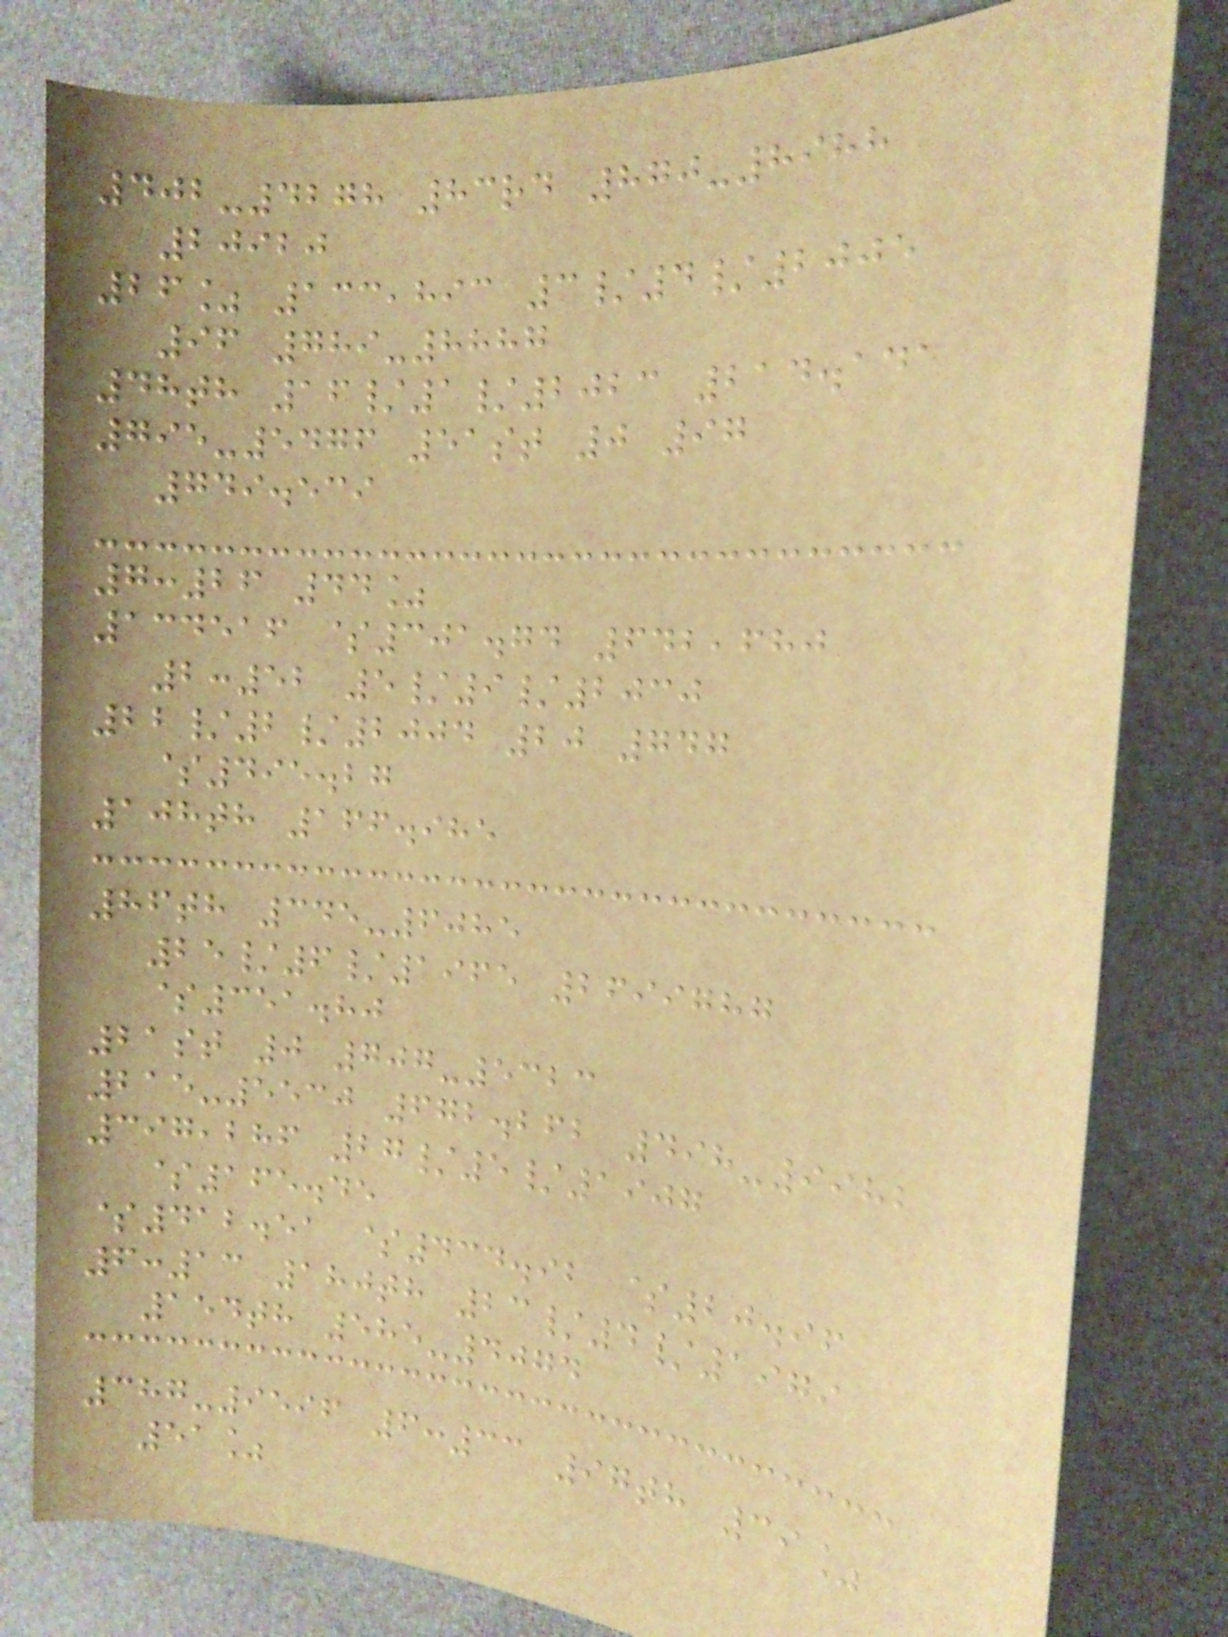402-4278 83rd 870-8988
20920
26% 133,893 3/4/2005
96 789-8887
48th 16/1/2023 214.141
795-5476 51st 0 97
749.539
7:26 44%
134516 $301.74 642,680
2:52 5/9/2030
22/2/2004 20 747
$495.27
108th 166.985
86th 345-6085
25/6/1965 2699787
$351.80
21st 0 707-5323
215-5530 672.262 498-9982
397,286 27/5/1907
$165.45
$412.51 $434.92 $20.96
6:13 180th 23/4/1979
154th 585-4074
387-9596 6:33 97th 39%
51%
